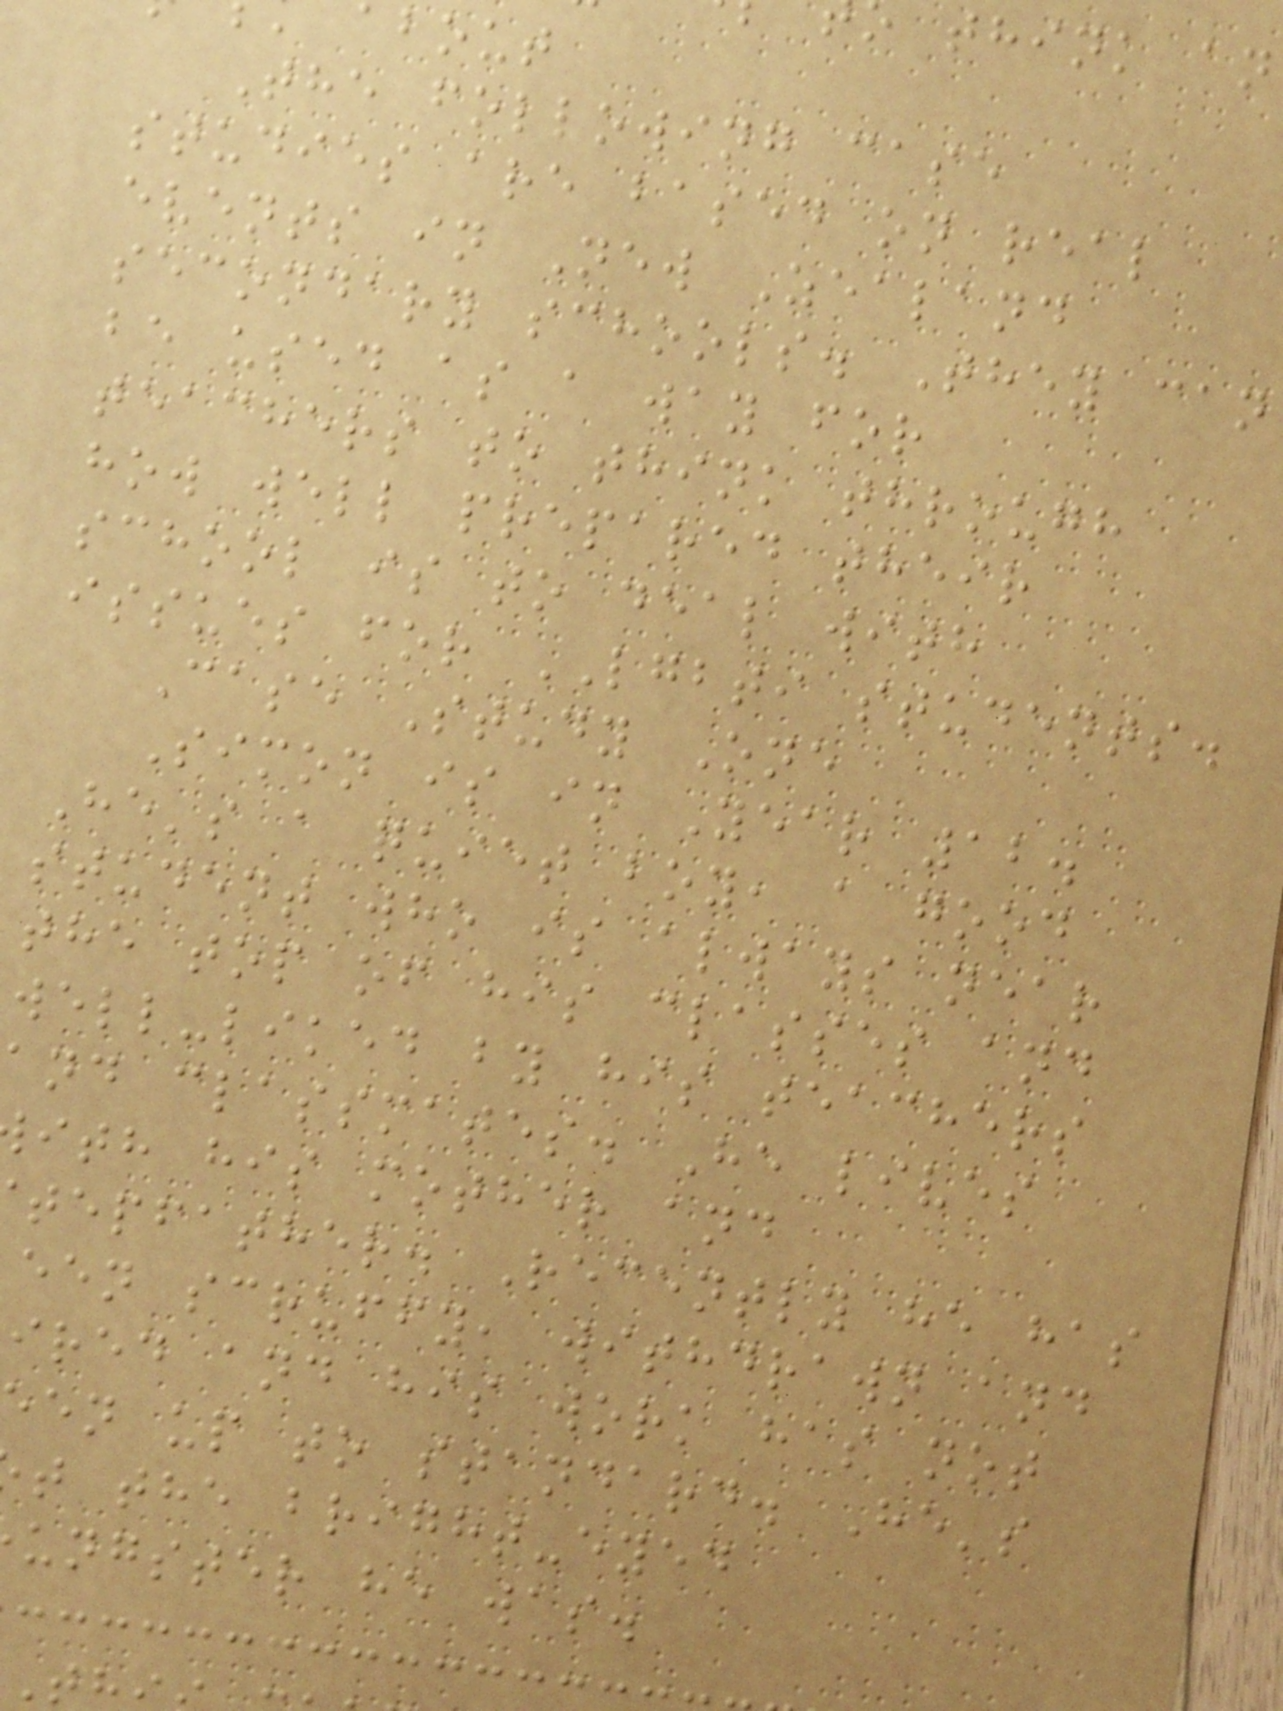think an
about
The following case
studies are based on real
events in New Zealand
secondary schools. They can
be used as a way for
teachers to think through
how well prepared their
school is to deal with
issues for LGBTI students.
Case Study One
Simon is in Year 12.
He's a quiet boy, a good
student who is always near
the top of his classes and
well-liked by his teachers
and classmates. He lives
ith his mother and
tepfather. Recently he has
een scruffy, withdrawn and
ired and his work has not
en up to standard. He's
t the bright-eyed
ungster he was.
